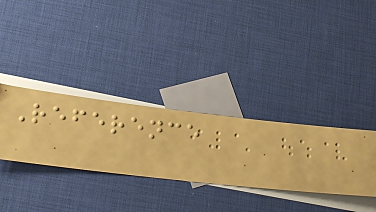Reference
